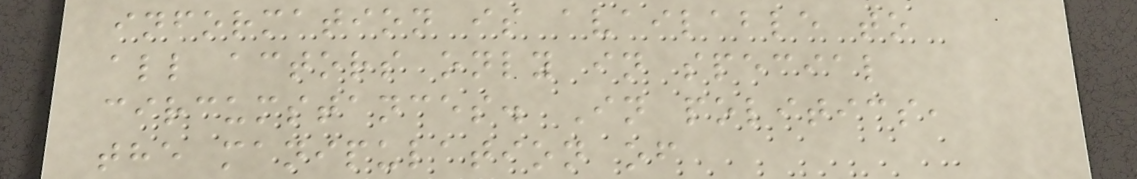information is available to
all actors only in special
circumstances. In politics,
the manipulation of
